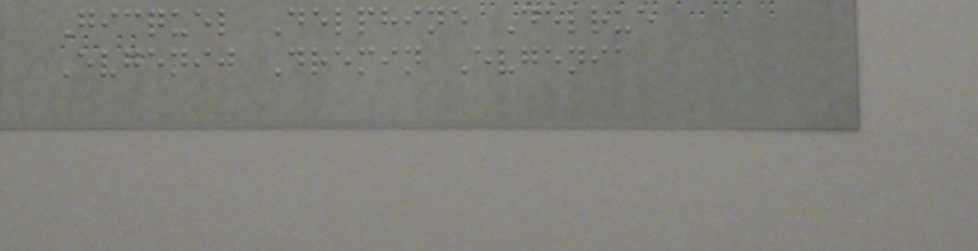Gicquel Delphine Delrue
Evgenij Dremin Evgenia
